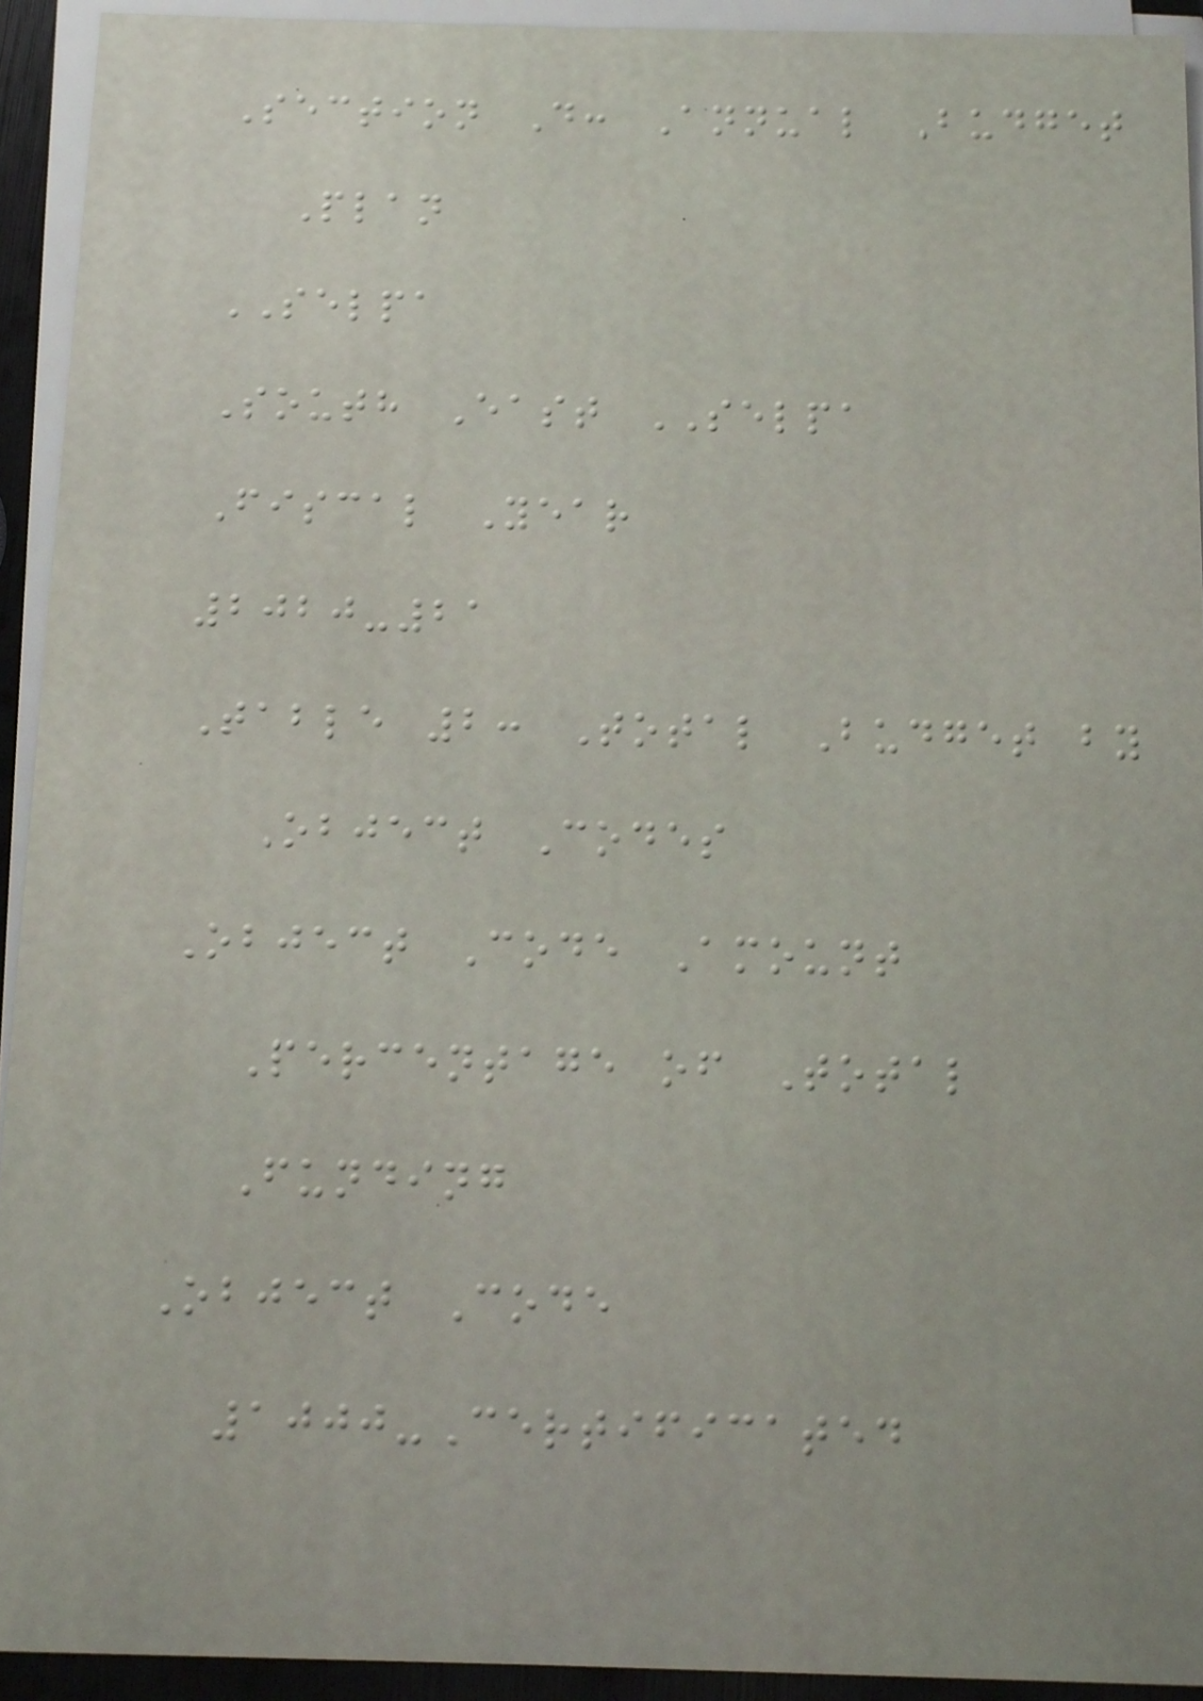Section D: Annual Budget
Plan
SELPA
South East SELPA
Fiscal Year
2020-21
Table 2: Total Budget by
Object Codes
Object Code Amount
Percentage of Total
Funding
Object Code
1000-Certificated
